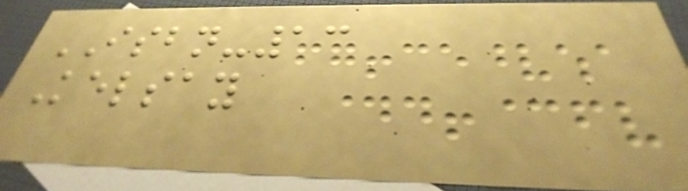ISBN-13
Kelsay
